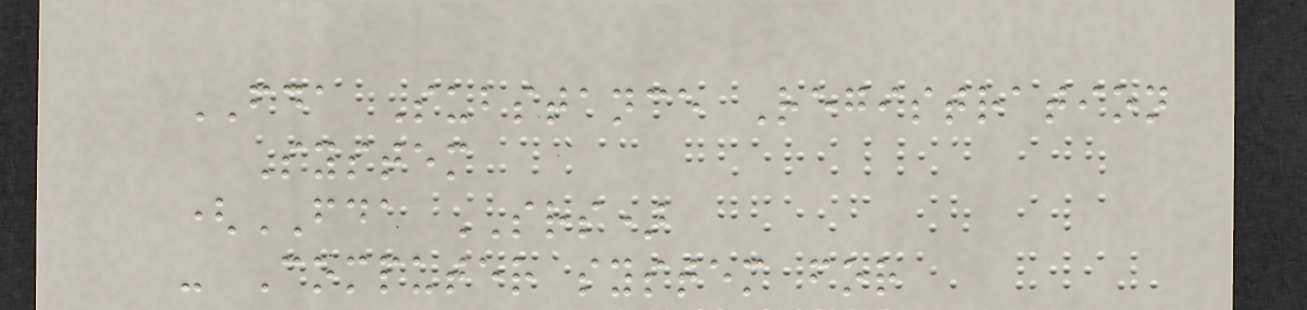FDA Substance Registration
System
(FDA SRS)
- Computer system for
